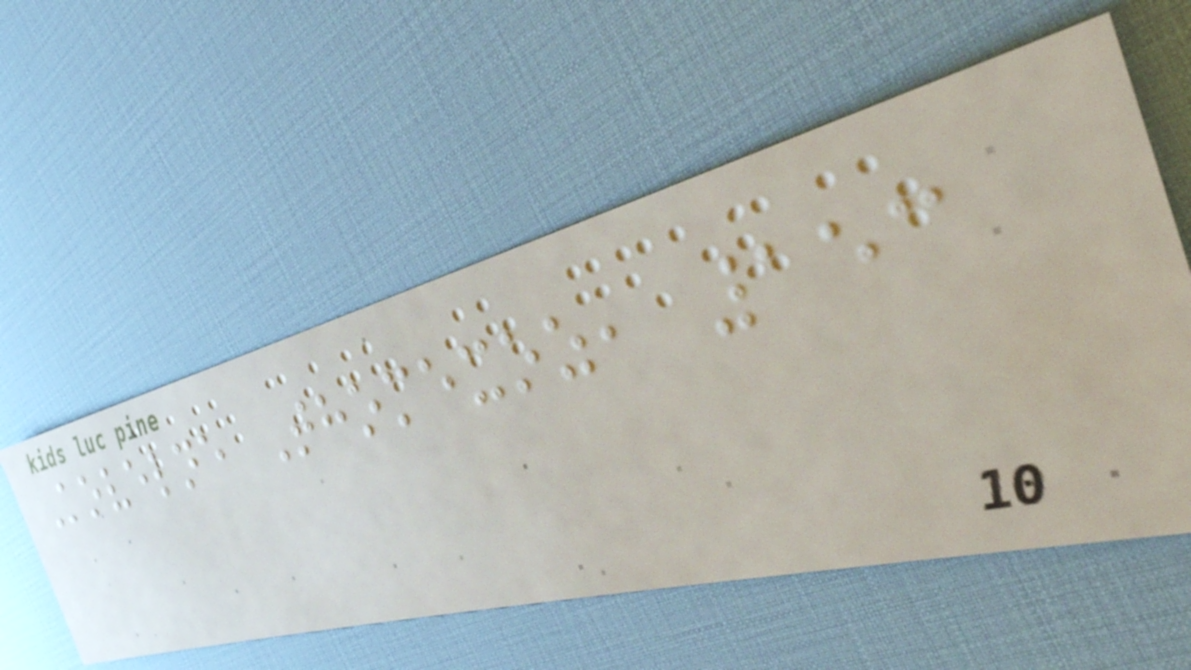Kovelne Thomexoz, 153
